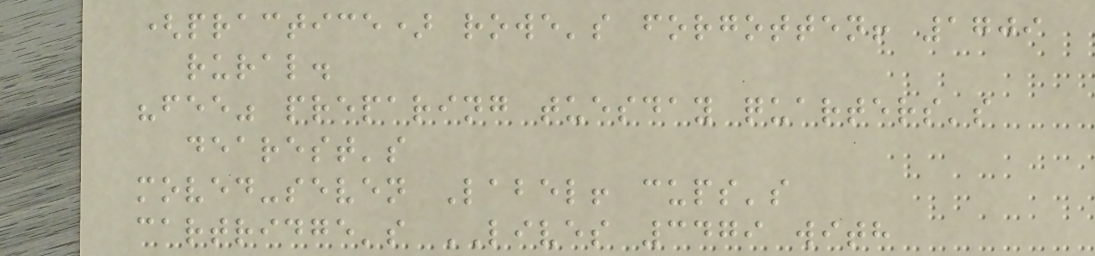(practice) rowe's forgotten! 1709
rural.
"fee" preparing tuesday quarters's
dearest's
moved-seven Label! cups's
cartridge's LIVES 3479 with
